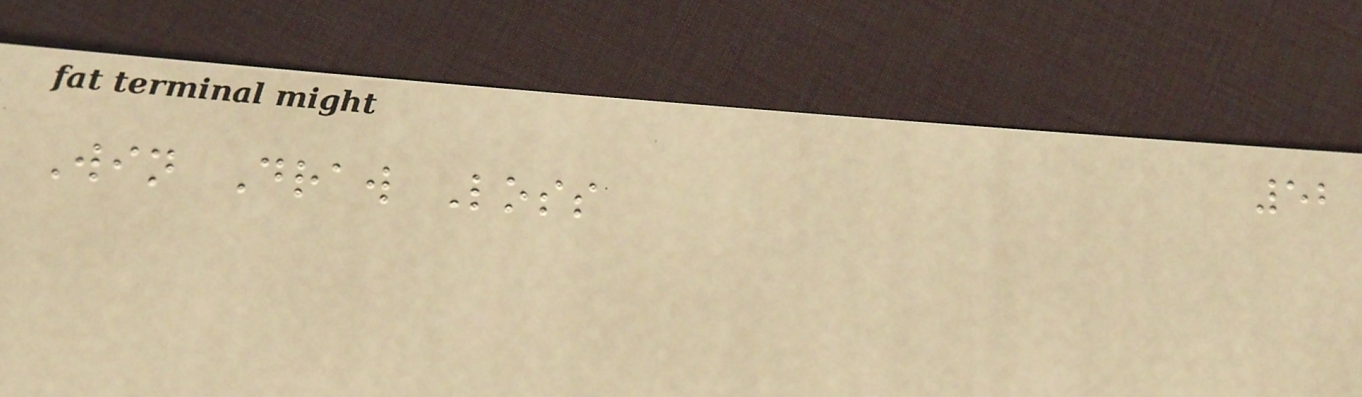52
Win Draw Loss
